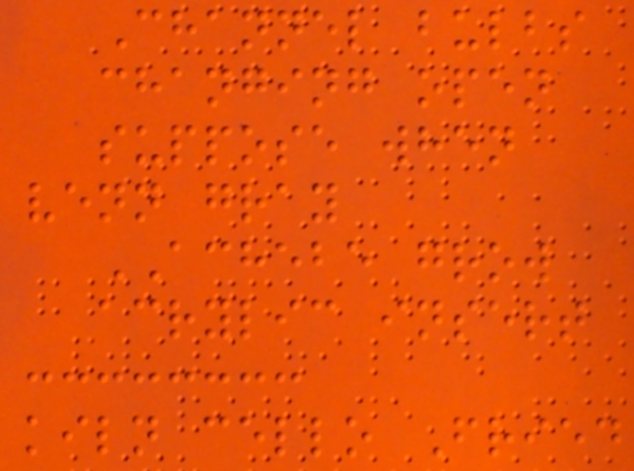Channel bulbs
changing open
suppose when
venn gray
ACHEBE grow
acrylic insert
kiln cello Fried
